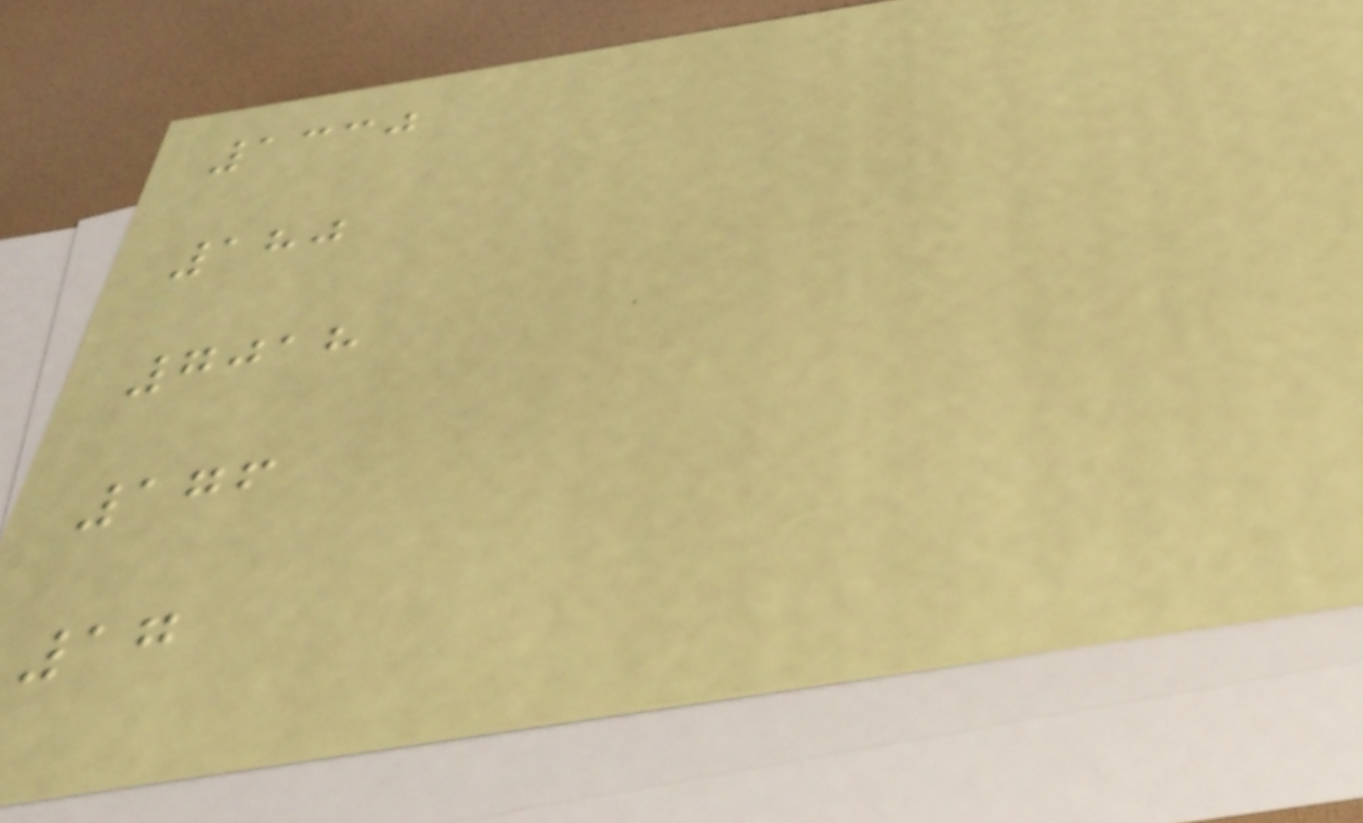1330
180
7018
176
17
